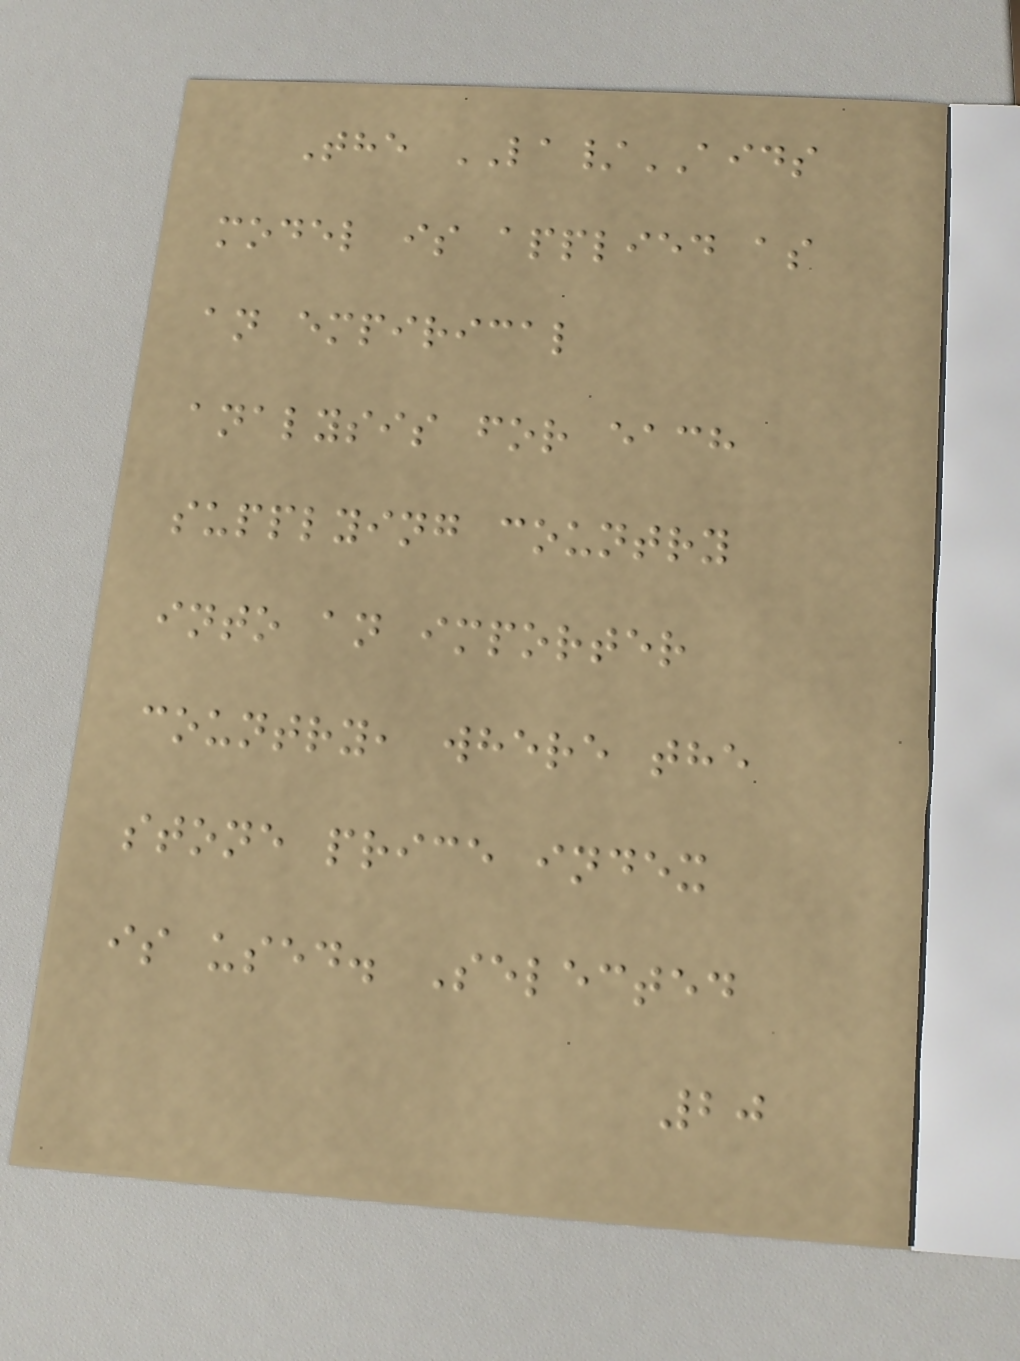The LA/AIDS
model is applied as
an empirical
analysis for each
supplying country
into an importer
country, where the
stone price index
is used. Selected
20
